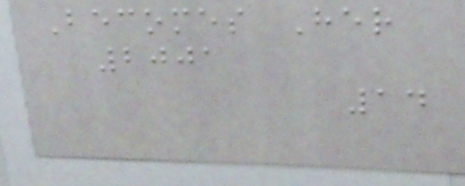Becomes Her
2001
14
